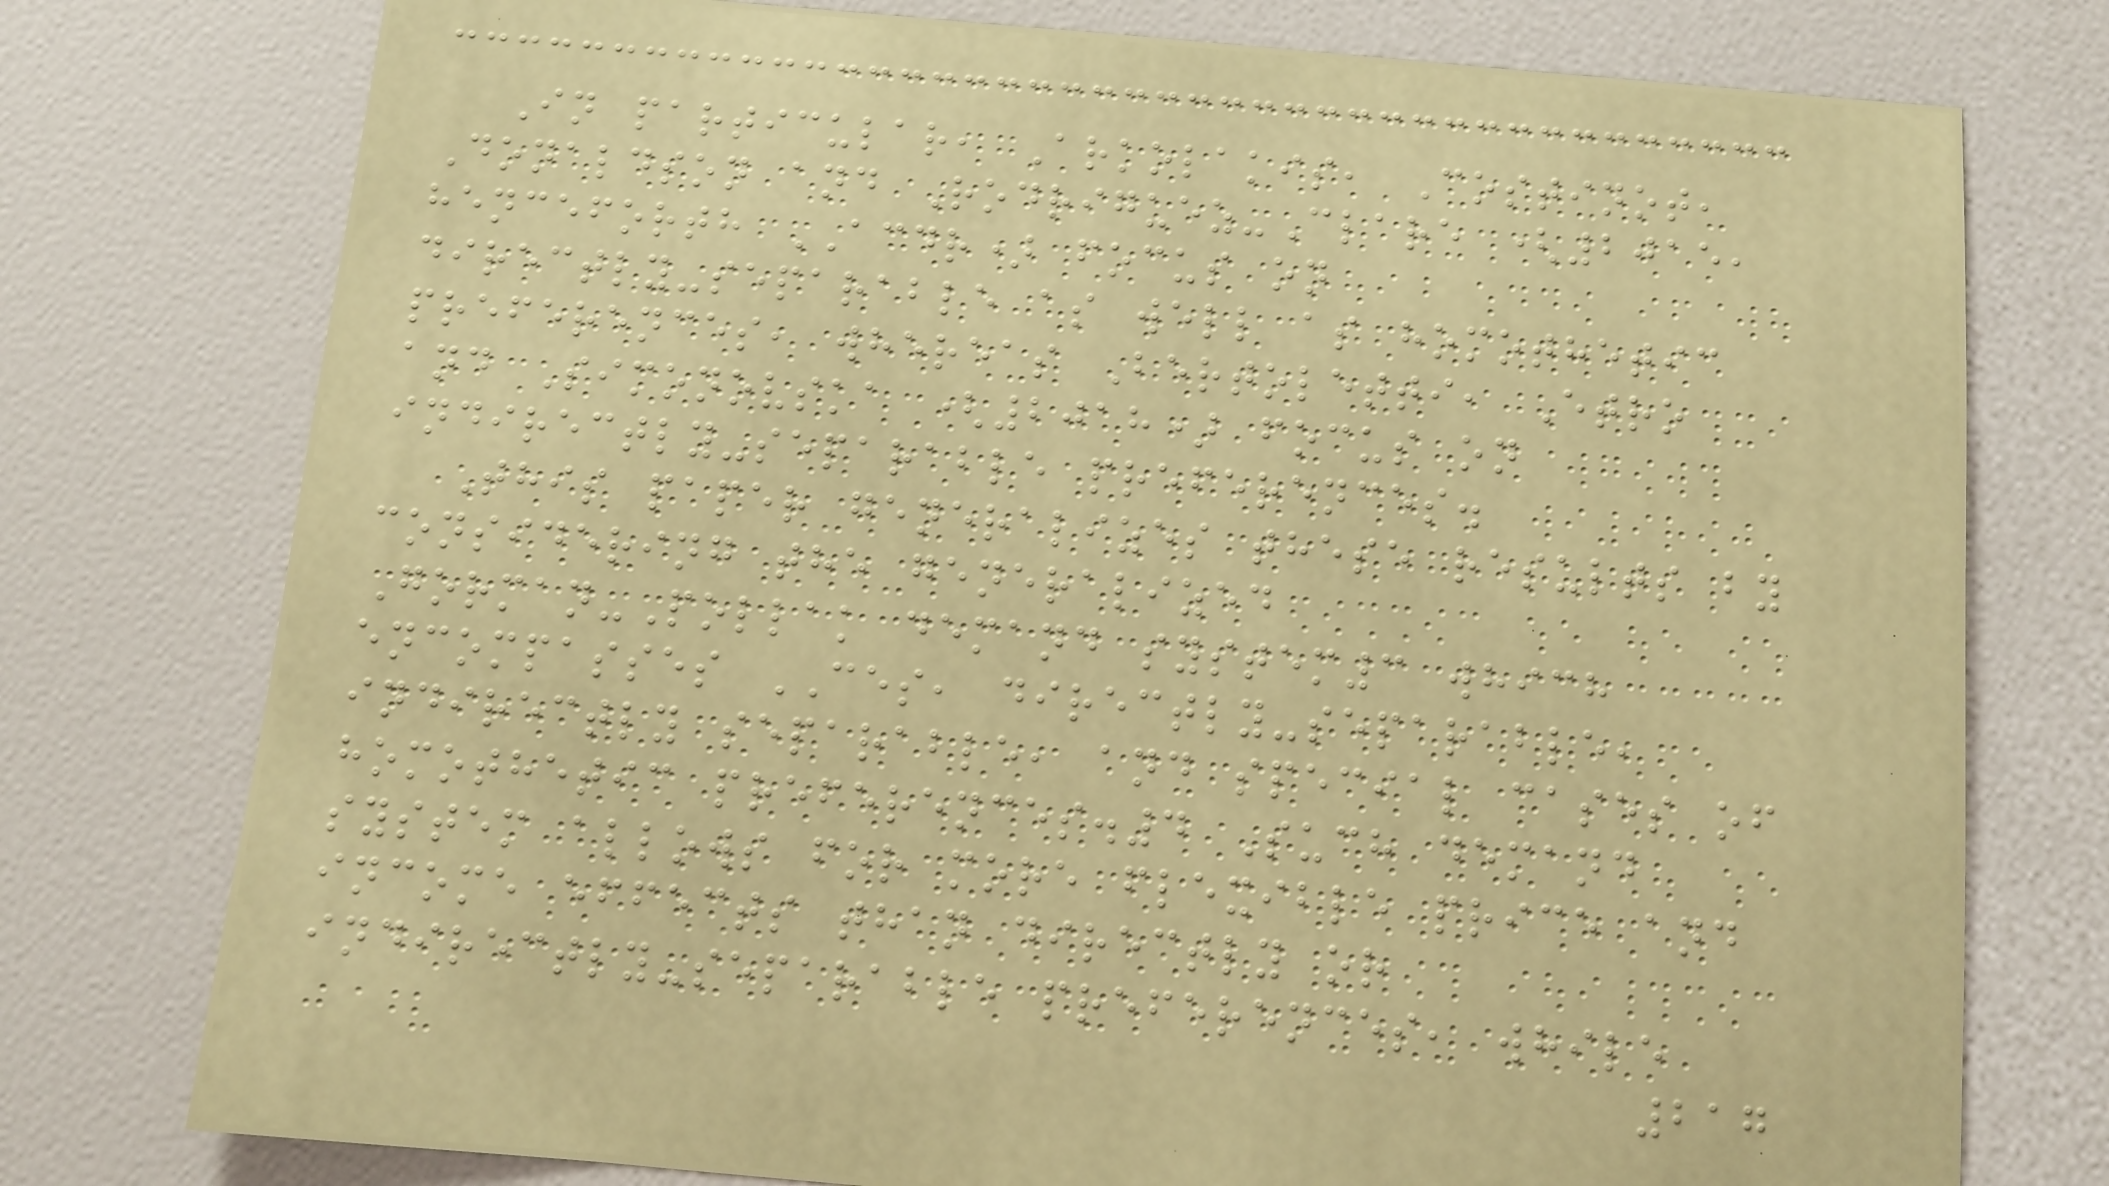In particular, Arkolakis, Costinot,
Donaldson and Rodriguez-Clare (2015,
henceforth ACDR) focus on
directly-separable as well as homothetic
preferences, whereas Bertoletti, Etro
and Simonovska (2018) focus on
indirectly-separable preferences.
This paper generalizes these results by
considering the generalized
Gorman-Pollak demand system3 which
encompasses CES, directly-separable,
indirectly separable, and special cases of
homothetic preferences.4 Such demand
system allows for more flexible price and
income effects than directly or
indirectly-separable preferences, while
217
